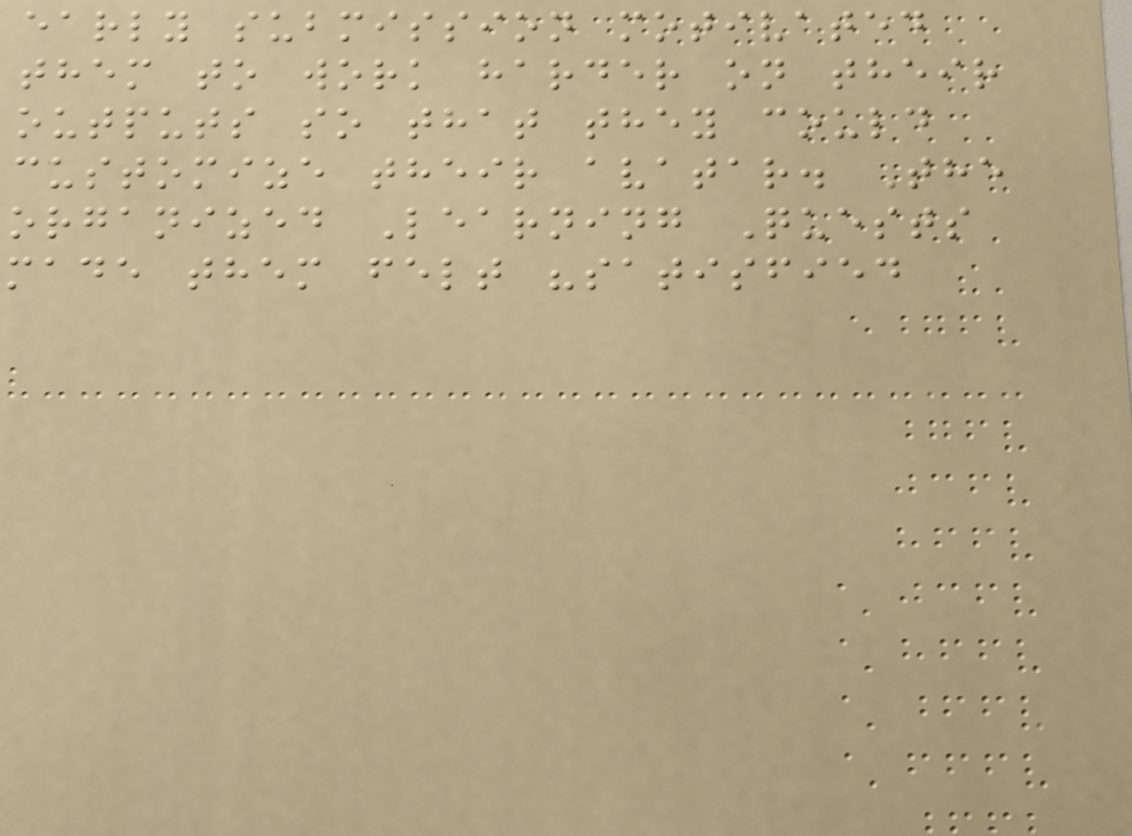early submission motivated
them to work harder on their
outputs so that they could
customize their avatar. The
organized Learning Quests
made them felt "satisfied
